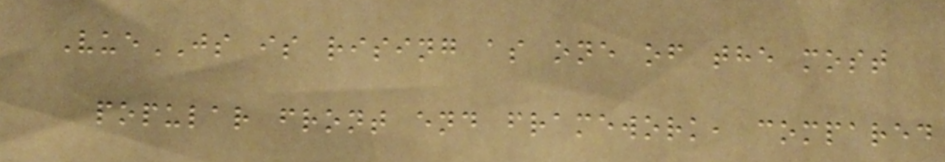VueJS is rising as one of the most
popular front end framework, compared
